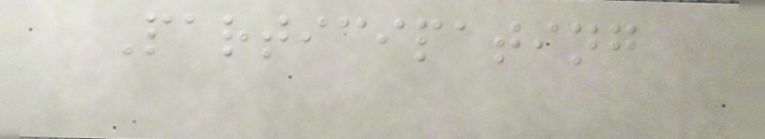Participating
